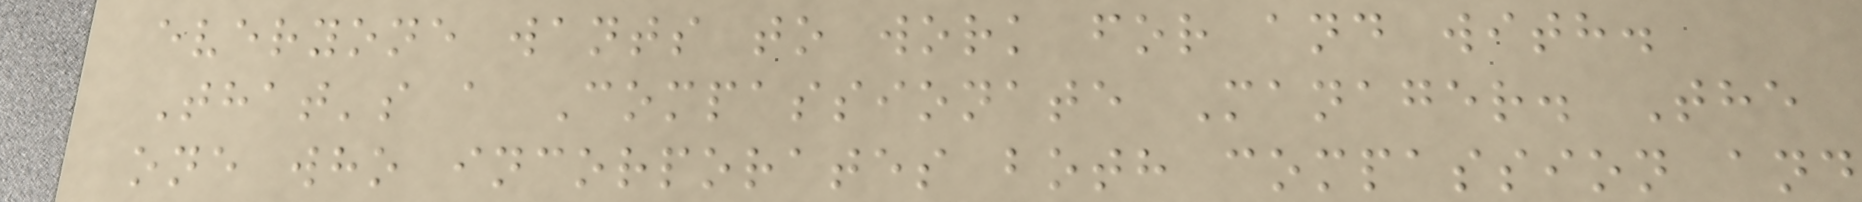everyone wants to work for and with.
That's a Compassionate Manager. The
one who incorporates both compassion and
